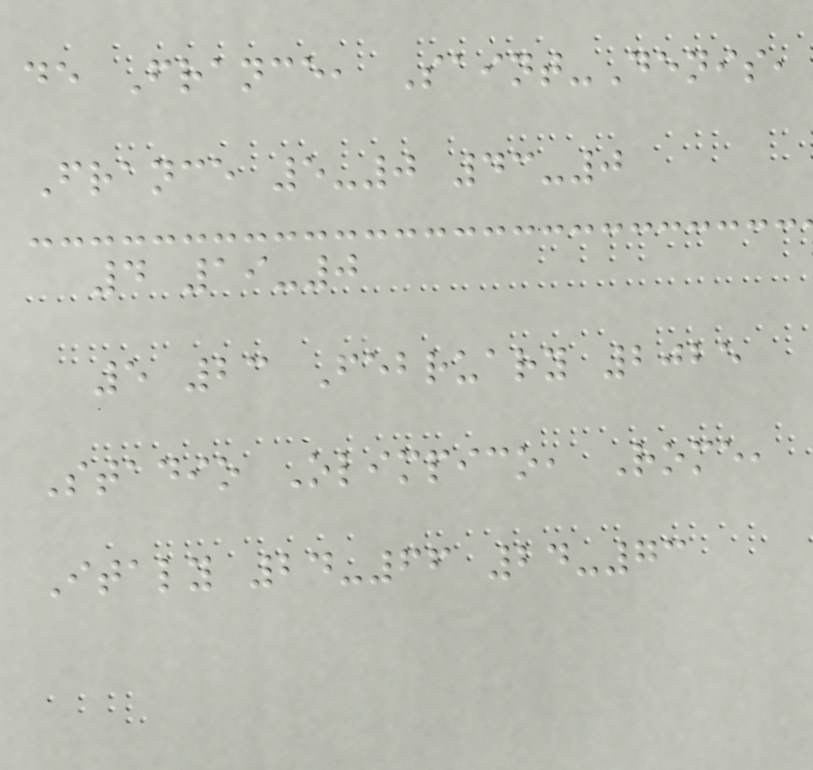de France, Saint-Denis,
France 5-0 43-0
4 19-0
5 23 February 2025
Stadio Olimpico, Rome,
Italy 24-66 24-73
